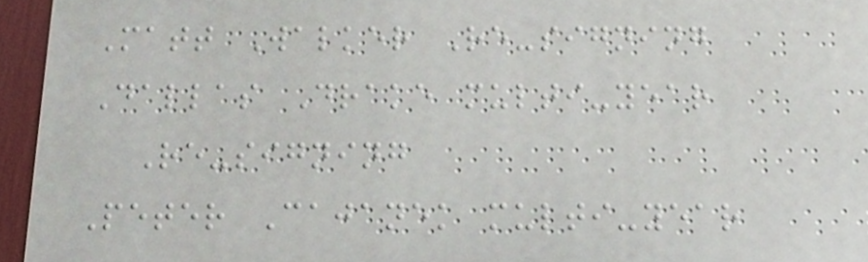Matt Walker Re-signing
Dallas Drake multi-year
Re-signing
Peter Cajanek multi-year
